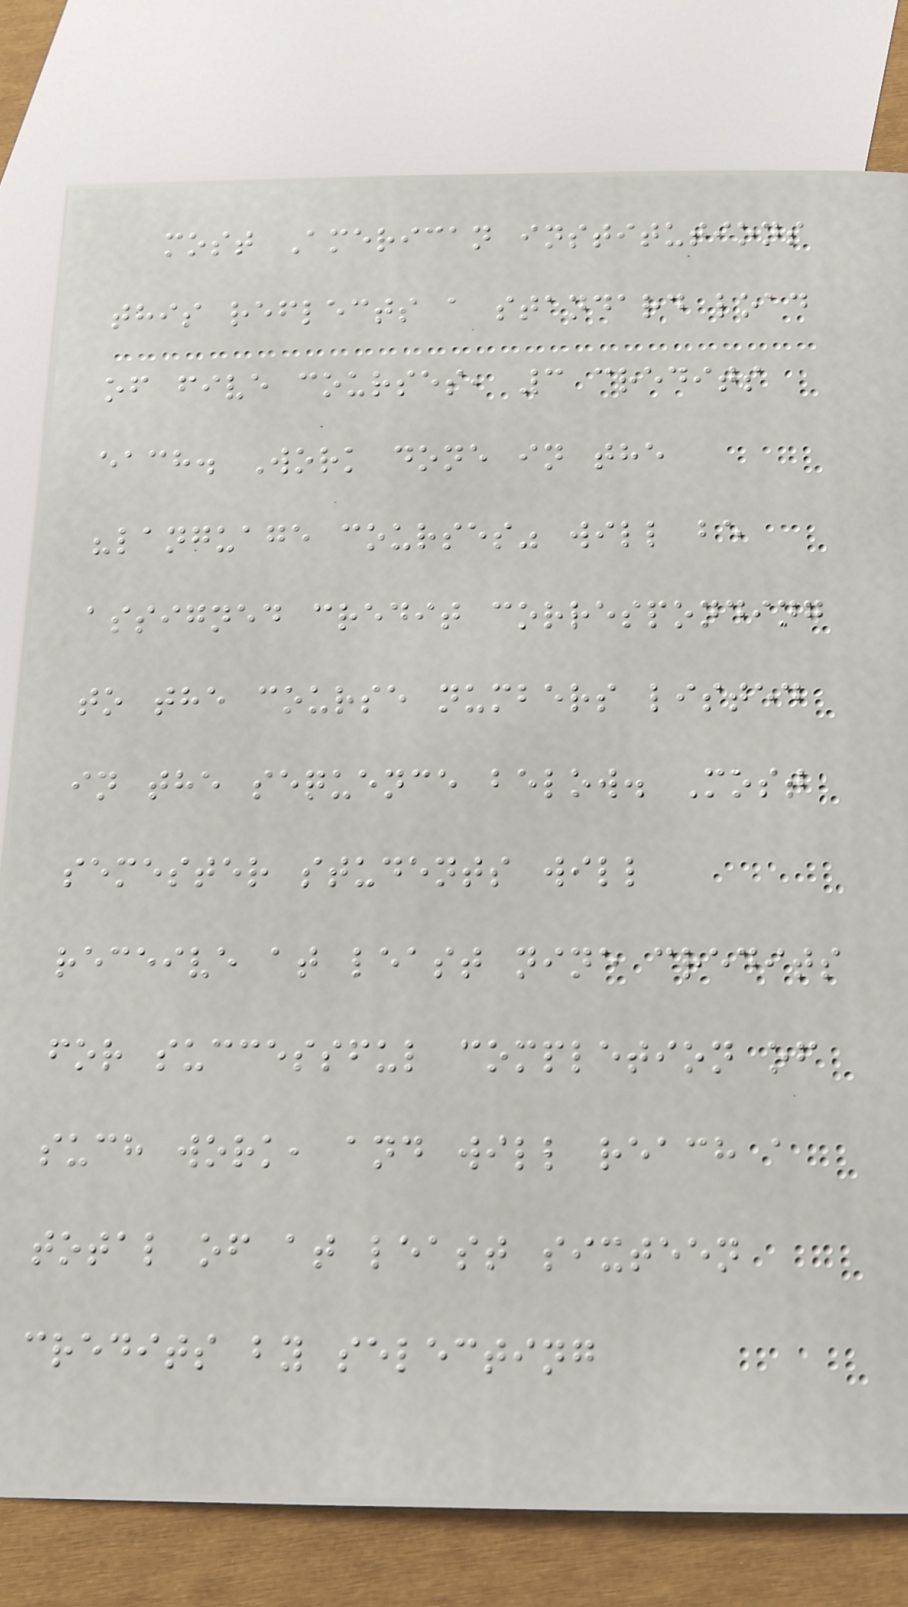most American institutions
this reflects a standard load
of five courses, 3 credits
each. Work done in the
"language courses" will be
assigned credit corresponding
to the course numbers listed
in the sequence below. Most
semester students will
receive at least nine credits
for successful completion of
such work, and will reach a
total of at least sixteen
credits by selecting
